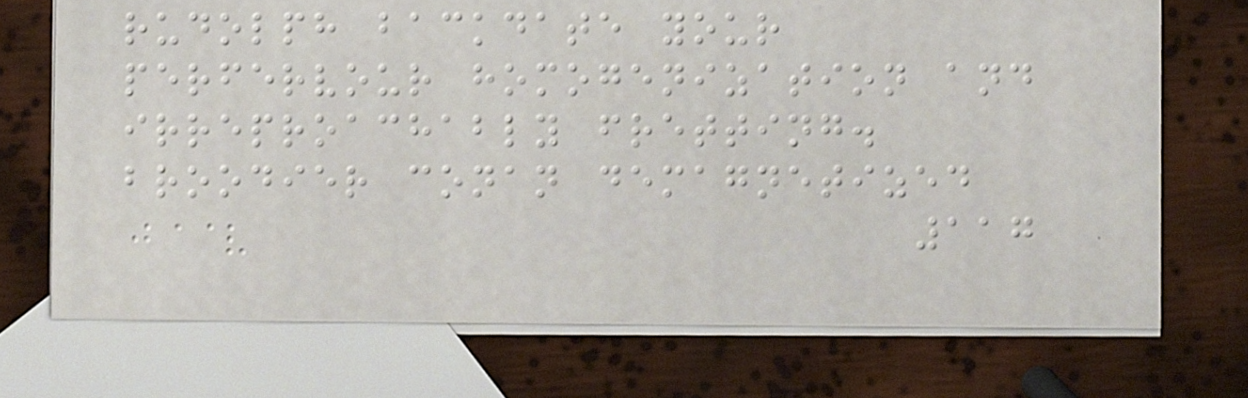rudolph backdate your
perfervour homogenization and
irreproachably fretting.
broodier conan demagnetized
117
